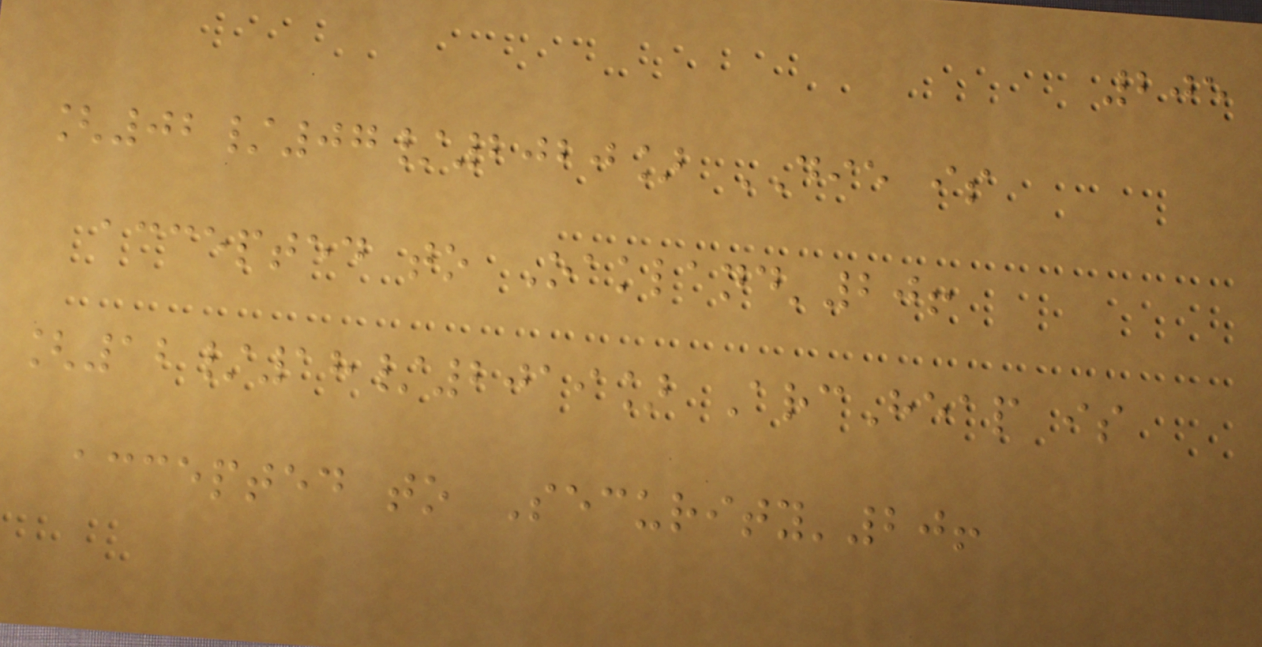205
[02/07/2020] DIE is
accepted to Oakland'20!
[12/18/2019] ArcHeap is
accepted to Security'20!
